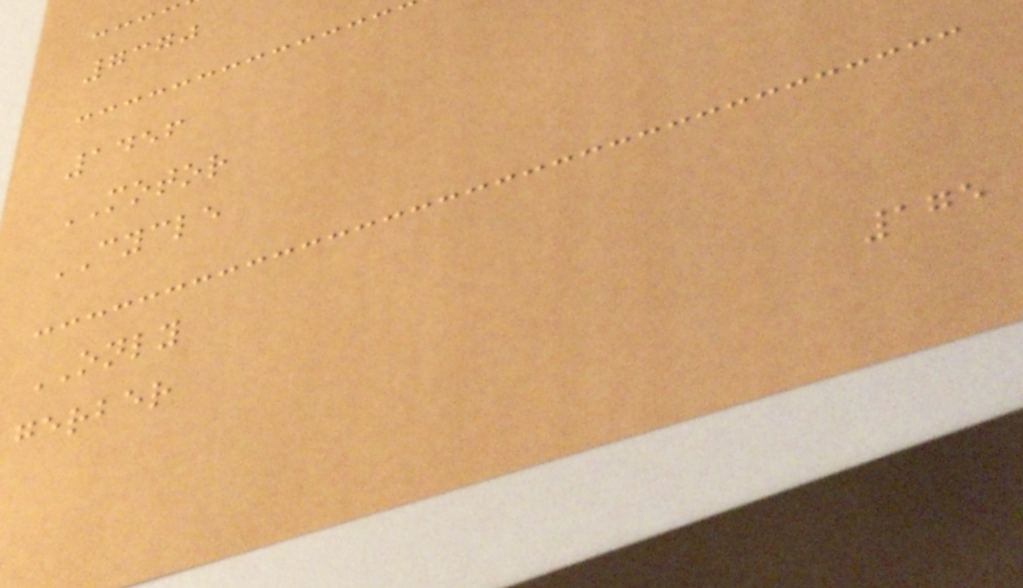7370
1456
MOTOR
CYCLE
ONLY
gerber
175
